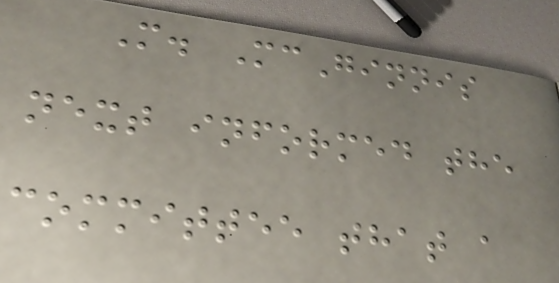M. McGinnis
next informed the
committee that a
